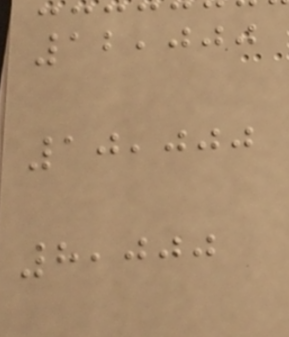12,000
10,000
8,000
